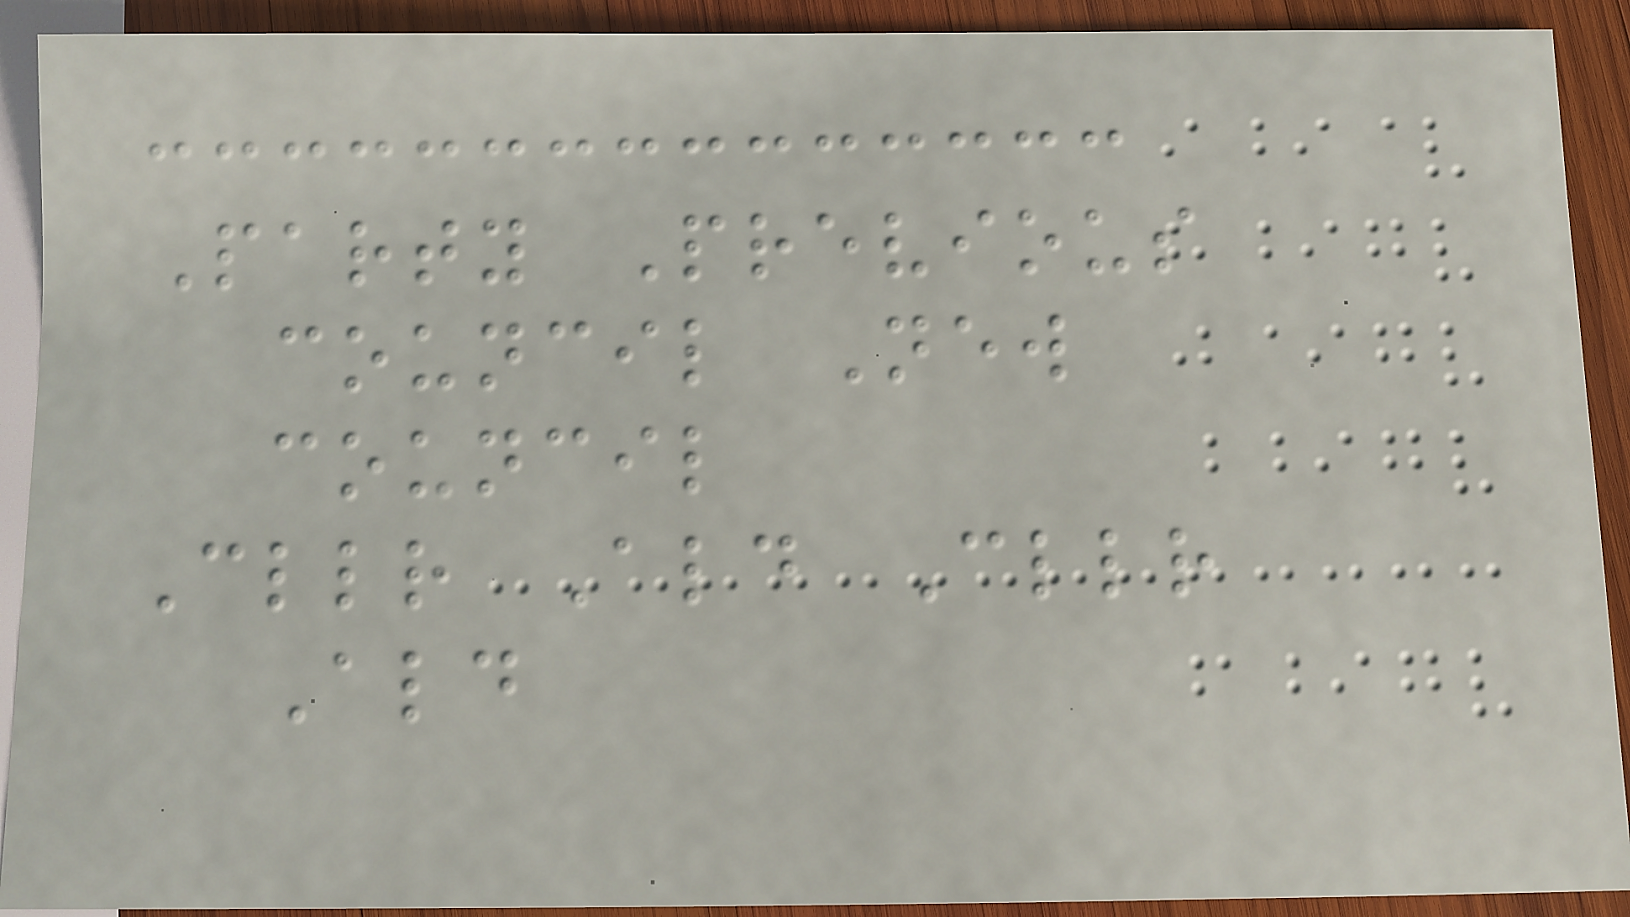Party Previous
council New
council
Cllr Ald Cllr
Ald
